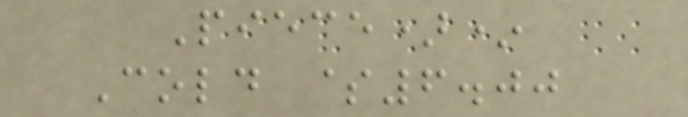Piece)*
Cold $6.00
